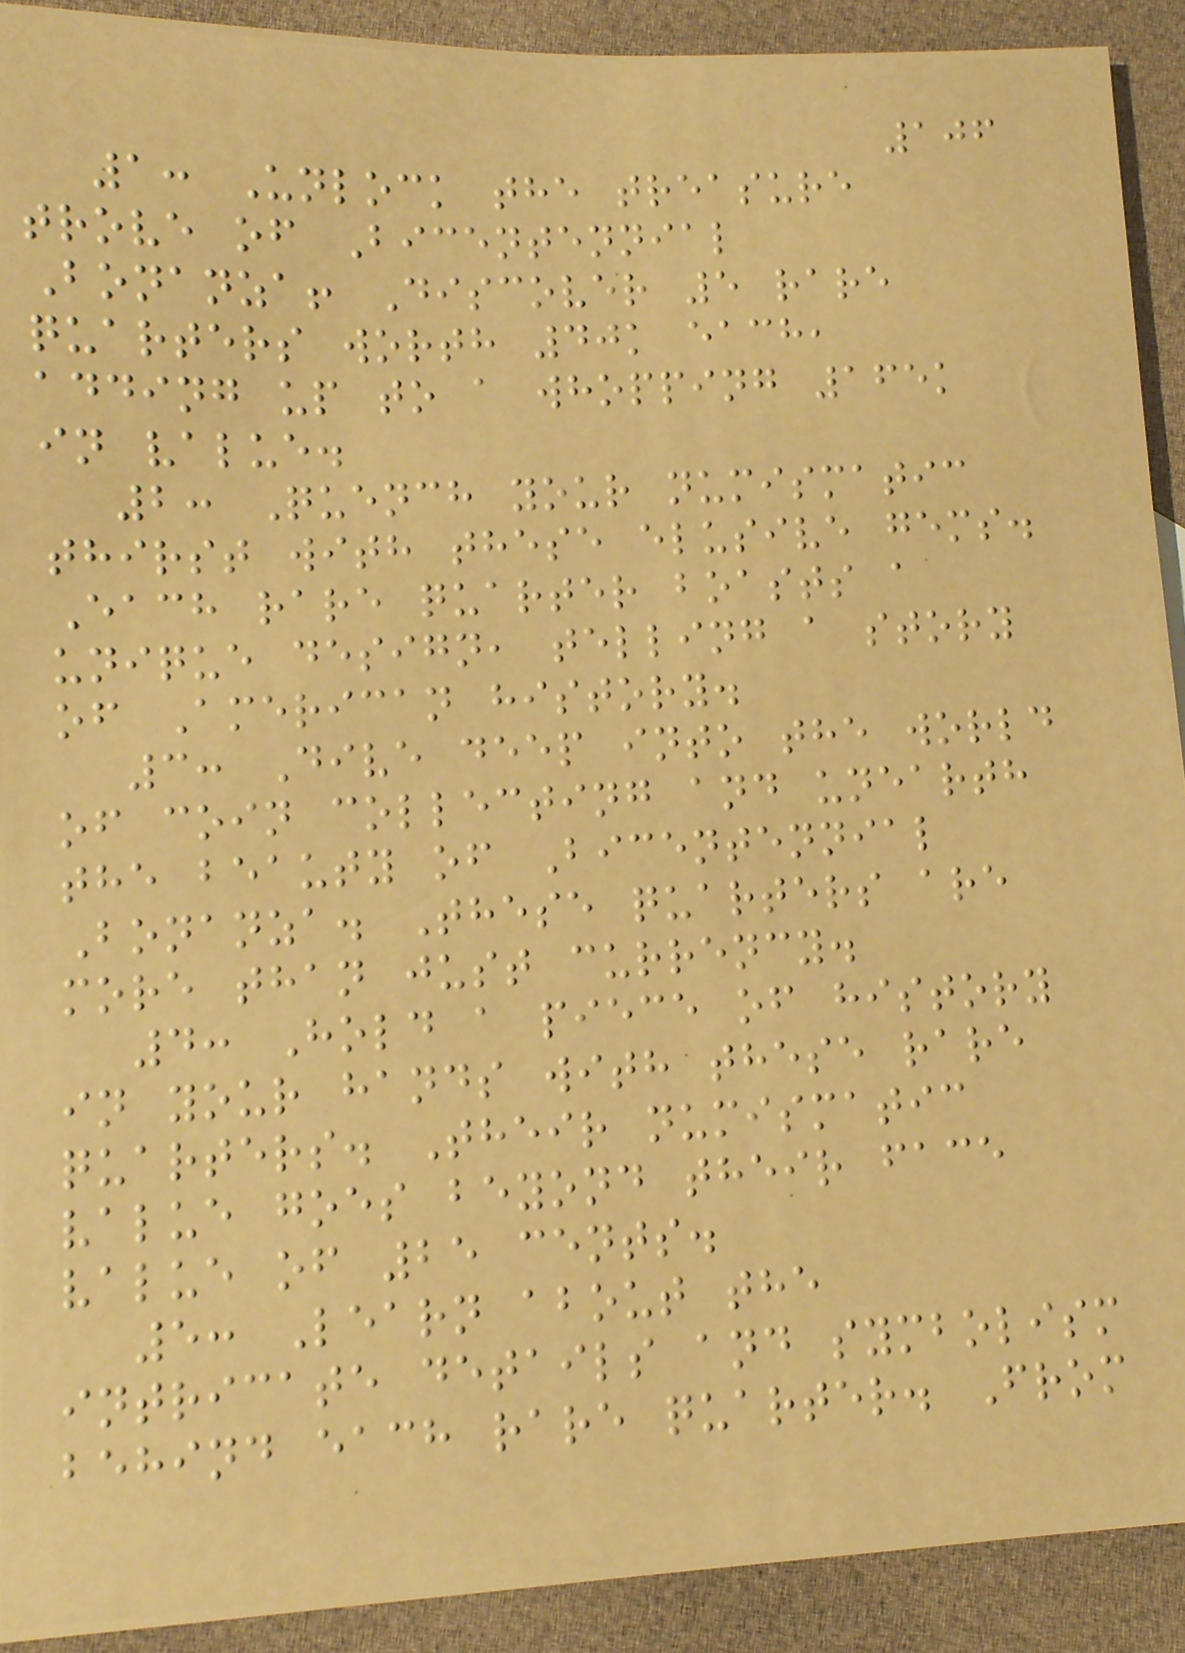106
1: Unlock the treasure
trove of Bicentennial
Bonanza! Discover 5 rare
quarters worth 40k each,
adding up to a whopping 165k
in value.
2: Quench your numismatic
thirst with these elusive gems.
Each rare quarter boasts a
unique design, telling a story
of American history.
3: Dive deep into the world
of coin collecting and unearth
the beauty of Bicentennial
Bonanza. These quarters are
more than just currency.
4: Hold a piece of history
in your hands with these rare
quarters. Their numismatic
value goes beyond their face
value of 25 cents.
5: Learn about the
intricate details and symbolism
behind each rare quarter. From
